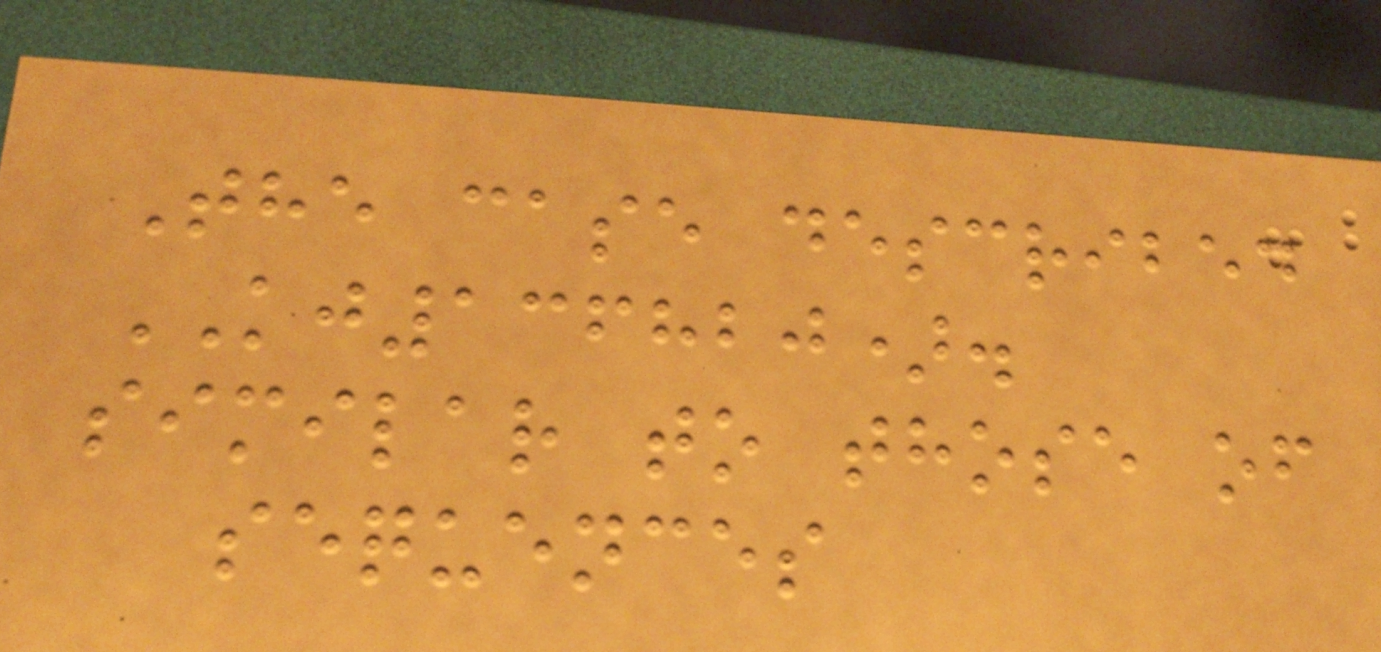The case described
KJ136820).
similar to those of
sequences
